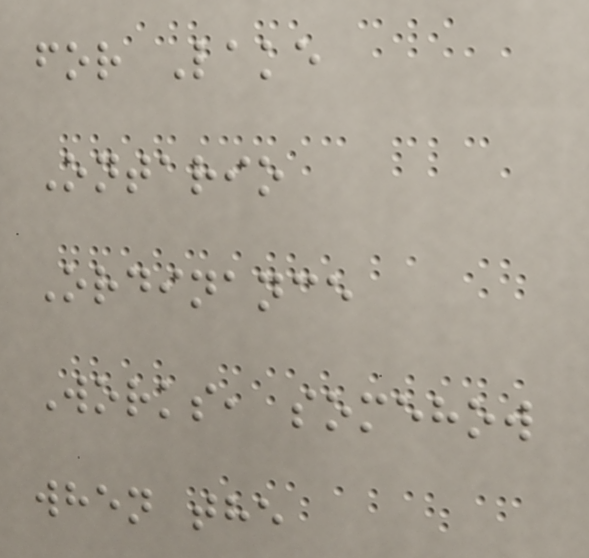for Lake
Ontario
Ordinance
Works, somehow
when the
